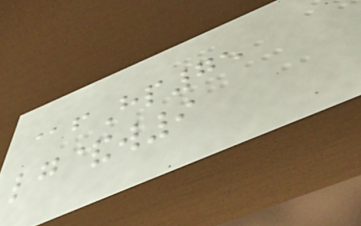@fHp75
lg&w9
